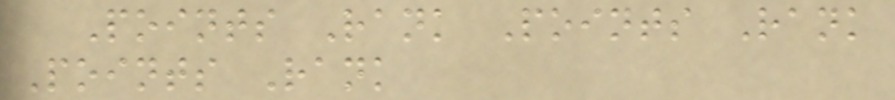Points Rank Points Rank
Points Rank
